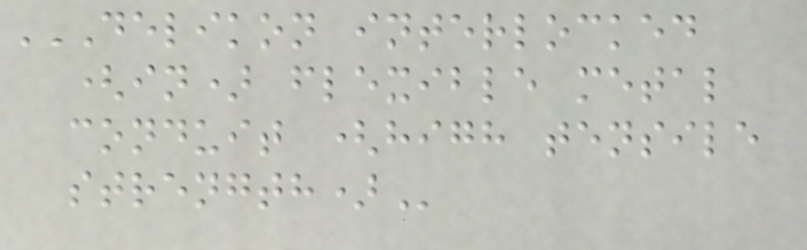DELIKON INTERLOCKED
(IN) FLEXIBLE METAL
CONDUIT (HIGH TENSILE
STRENGTH)
